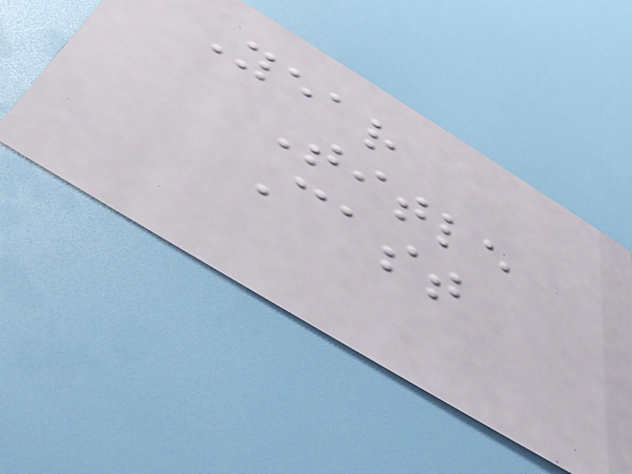Year
Title
Cast
